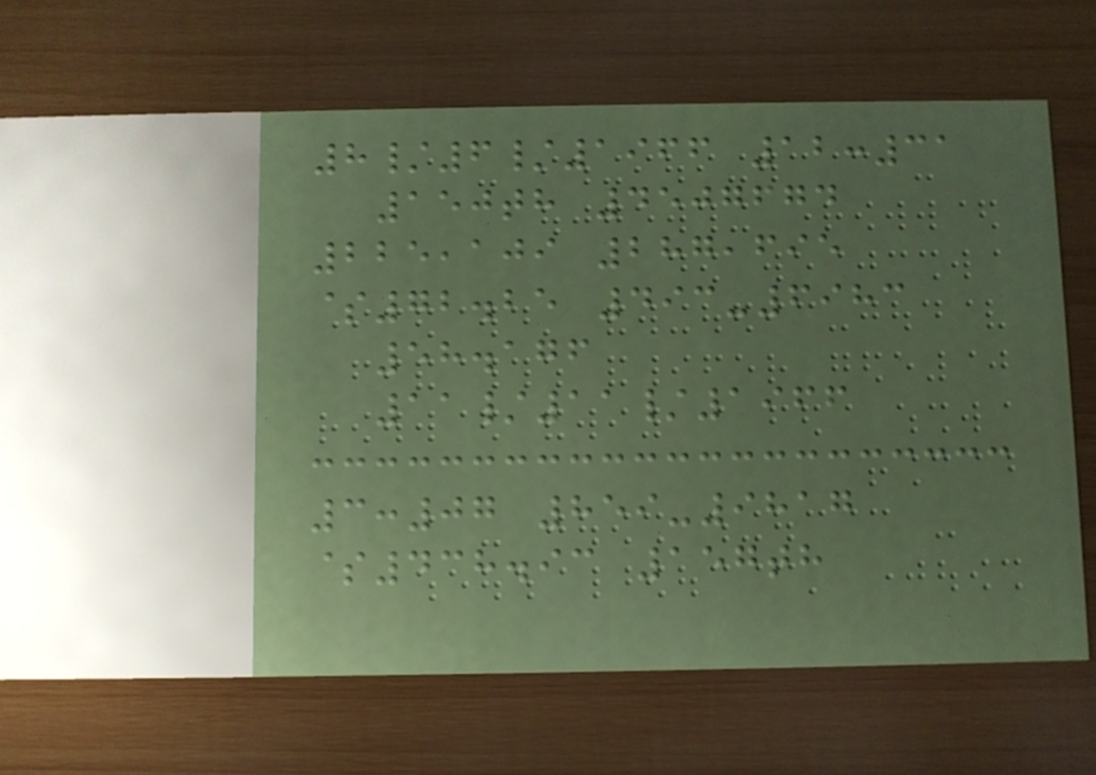8/6/1966 12:31
150th 4507674
225,109 287,695
$72.25 493-6983
58.176
11/11/1966
3:07 859-9817
$438.93 157th
